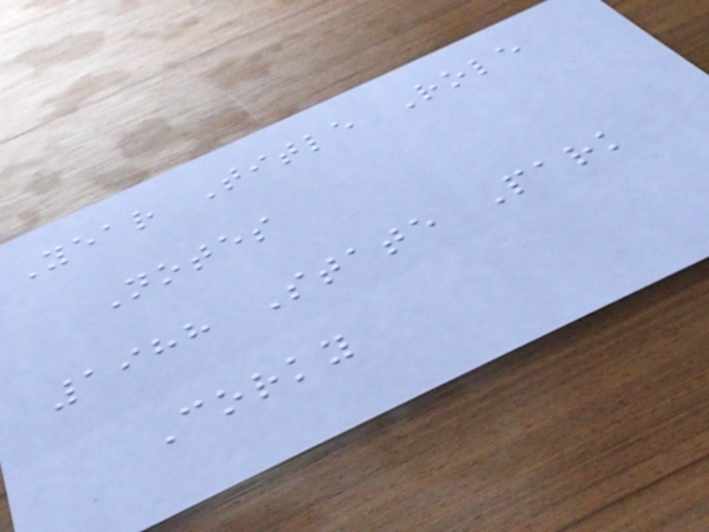Year Title Role
Notes
1988 State Park
Corky
